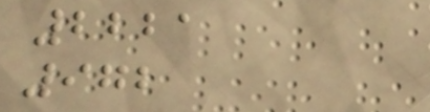2221
972
